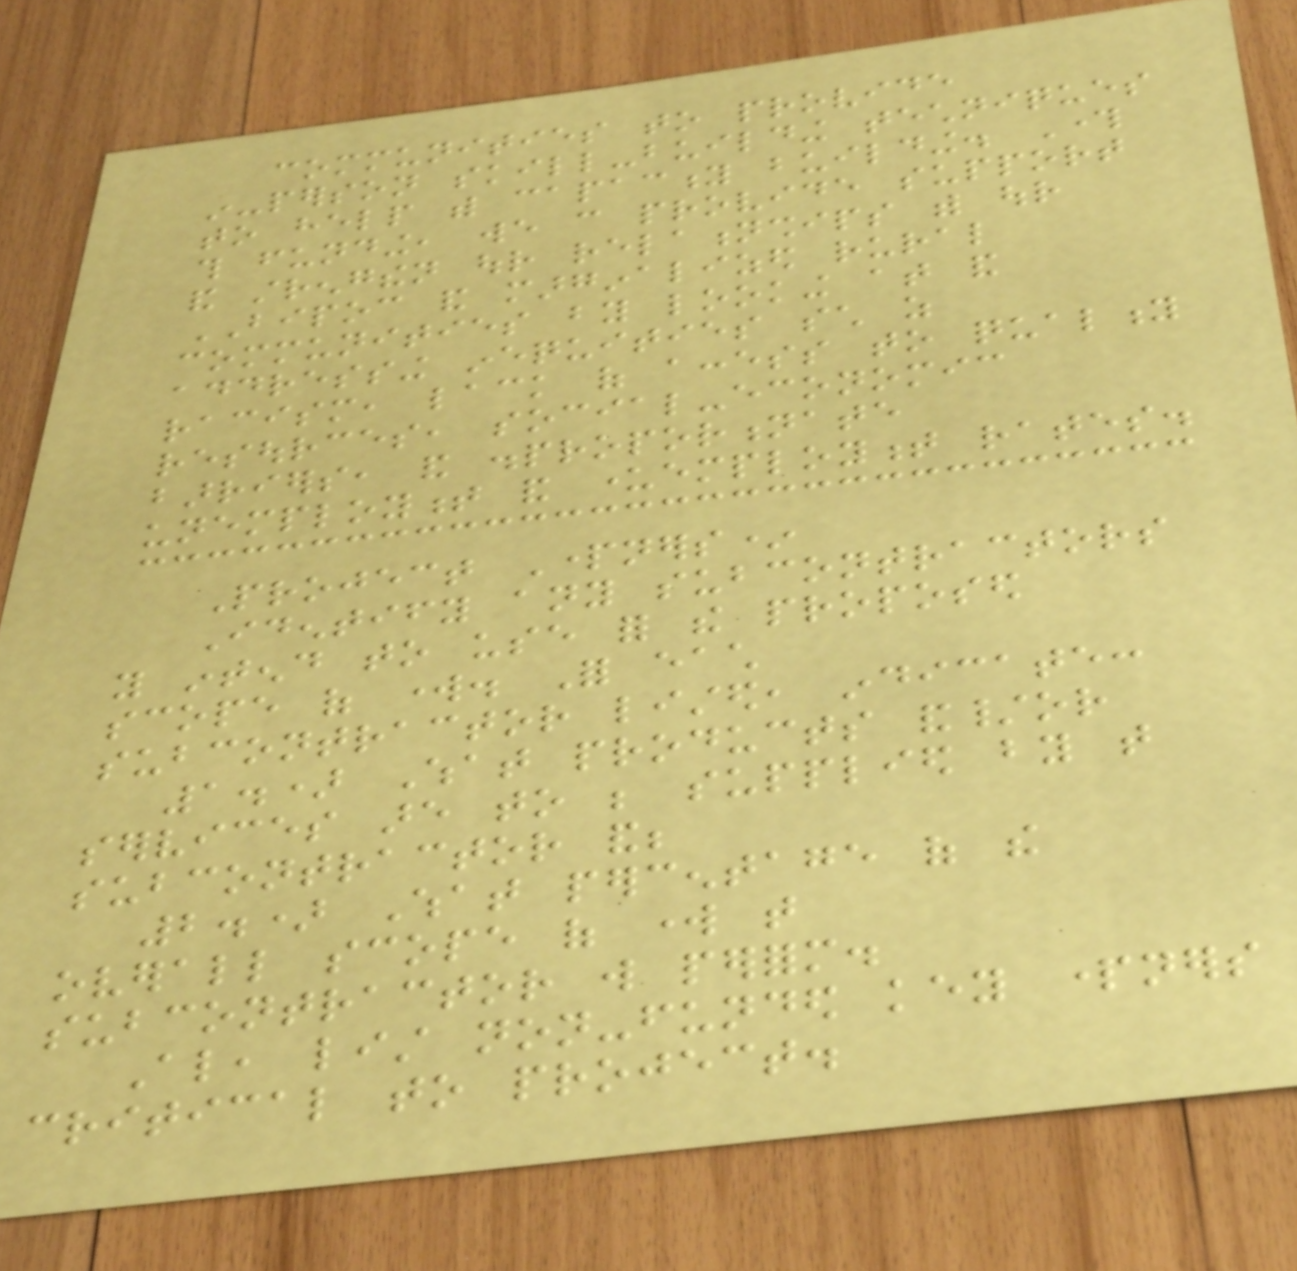communities to provide
in-person skill-building techniques
to help with capacity building. Through
this funding, we can provide support
and strengthen our relationships with our
BIPOC and marginalized rural
communities by looking at and
addressing inequities such as
racism, lack of access to quality
resources, social-economic
barriers, and disproportionate
unemployment and underemployment rates.
Project Partners*
Identify any subcontractors
you intend to use for the proposed
scope of work. For each
subcontractor listed, indicate:
1.) What products and/or
services are to be supplied by that
subcontractor and;
2.) What percentage of the
overall scope of work that
subcontractor will perform.
Also, list non-funded key partners
critical to project.
